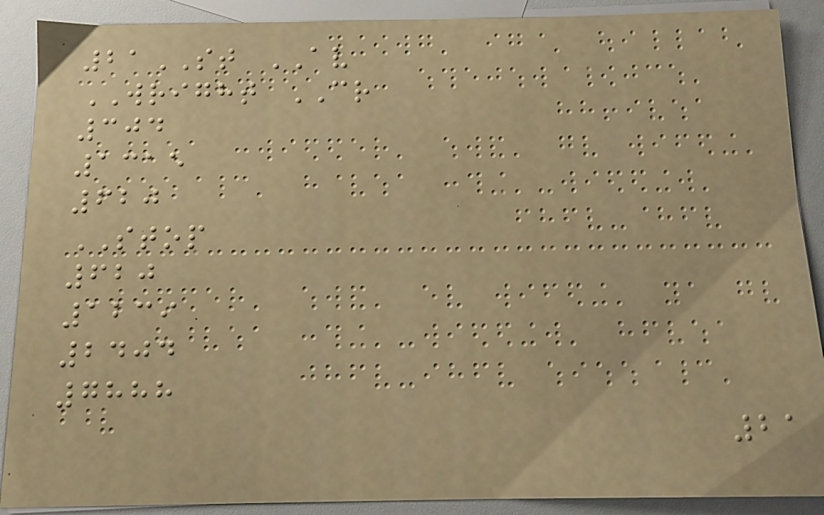21ST AV
WRIGHT CR
304
1315
620
STOP
620
1239
2404
7888
21
